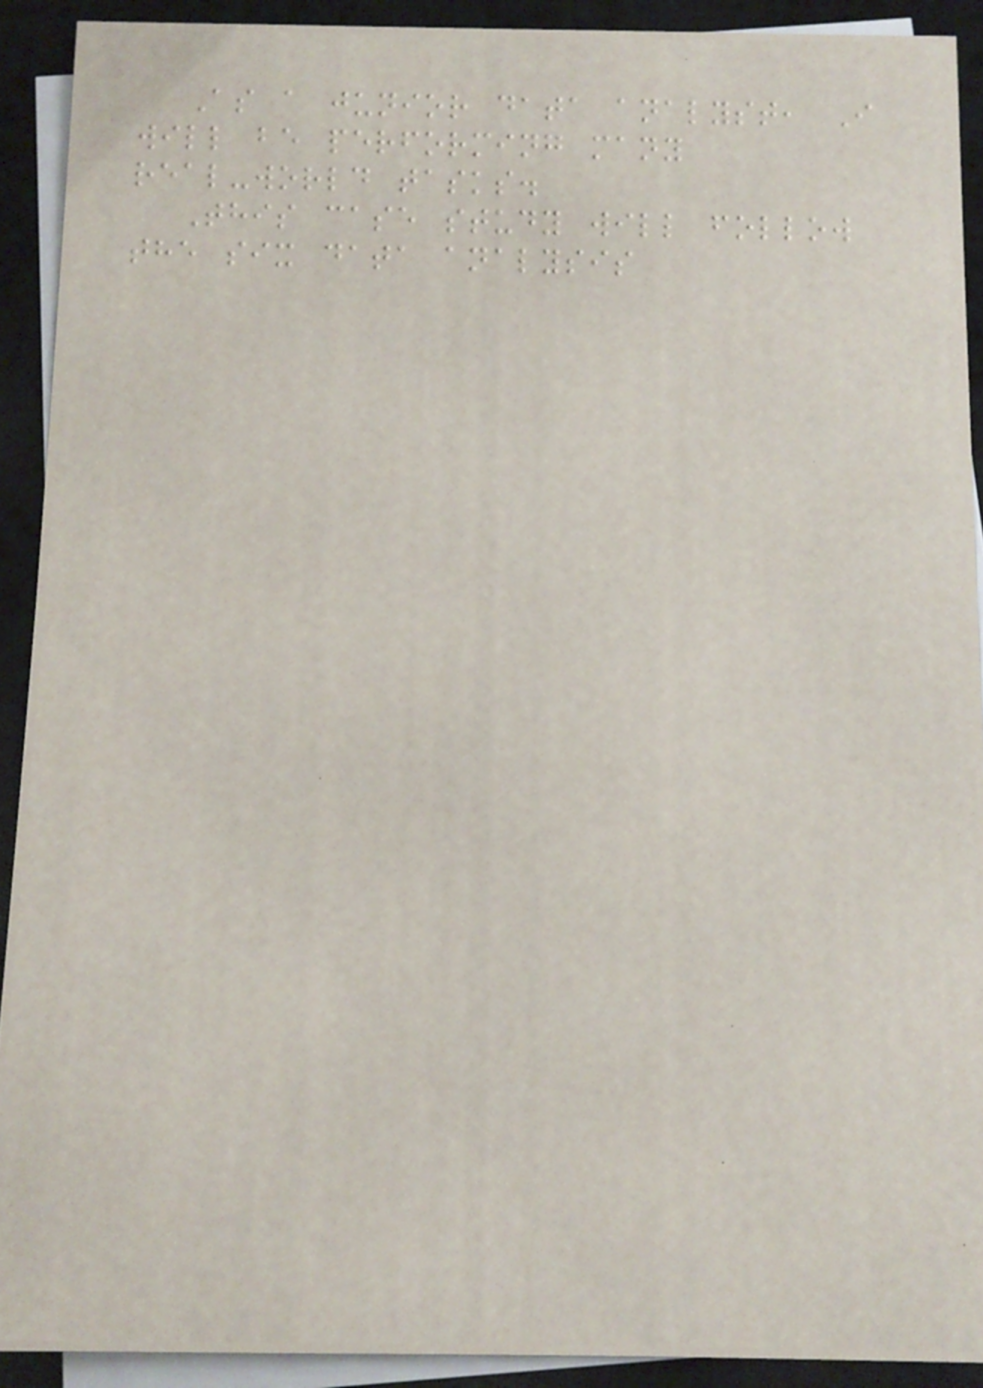As a junior data analyst, I
will be performing many
real-world tasks.
This case study will follow
the six data analysis
